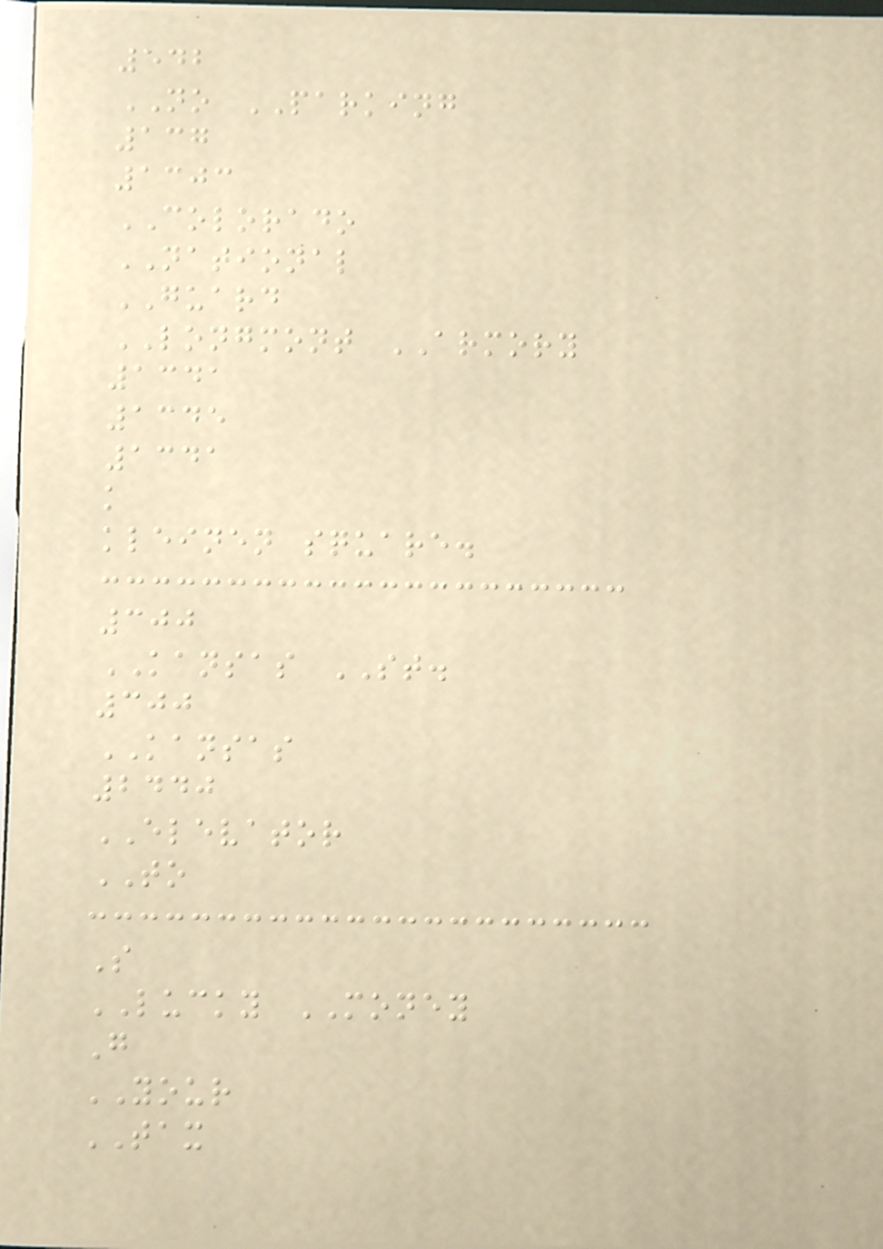542
NO PARKING
137
1303
COLORADO
NATIONAL
GUARD
LONGMONT ARMORY
1341
1345
1341
k
kleinen square.
300
KANSAS ST.
300
KANSAS
2440
ELEVATOR
TO
S
LUCKY MONEY
G
YOUR
TAX
